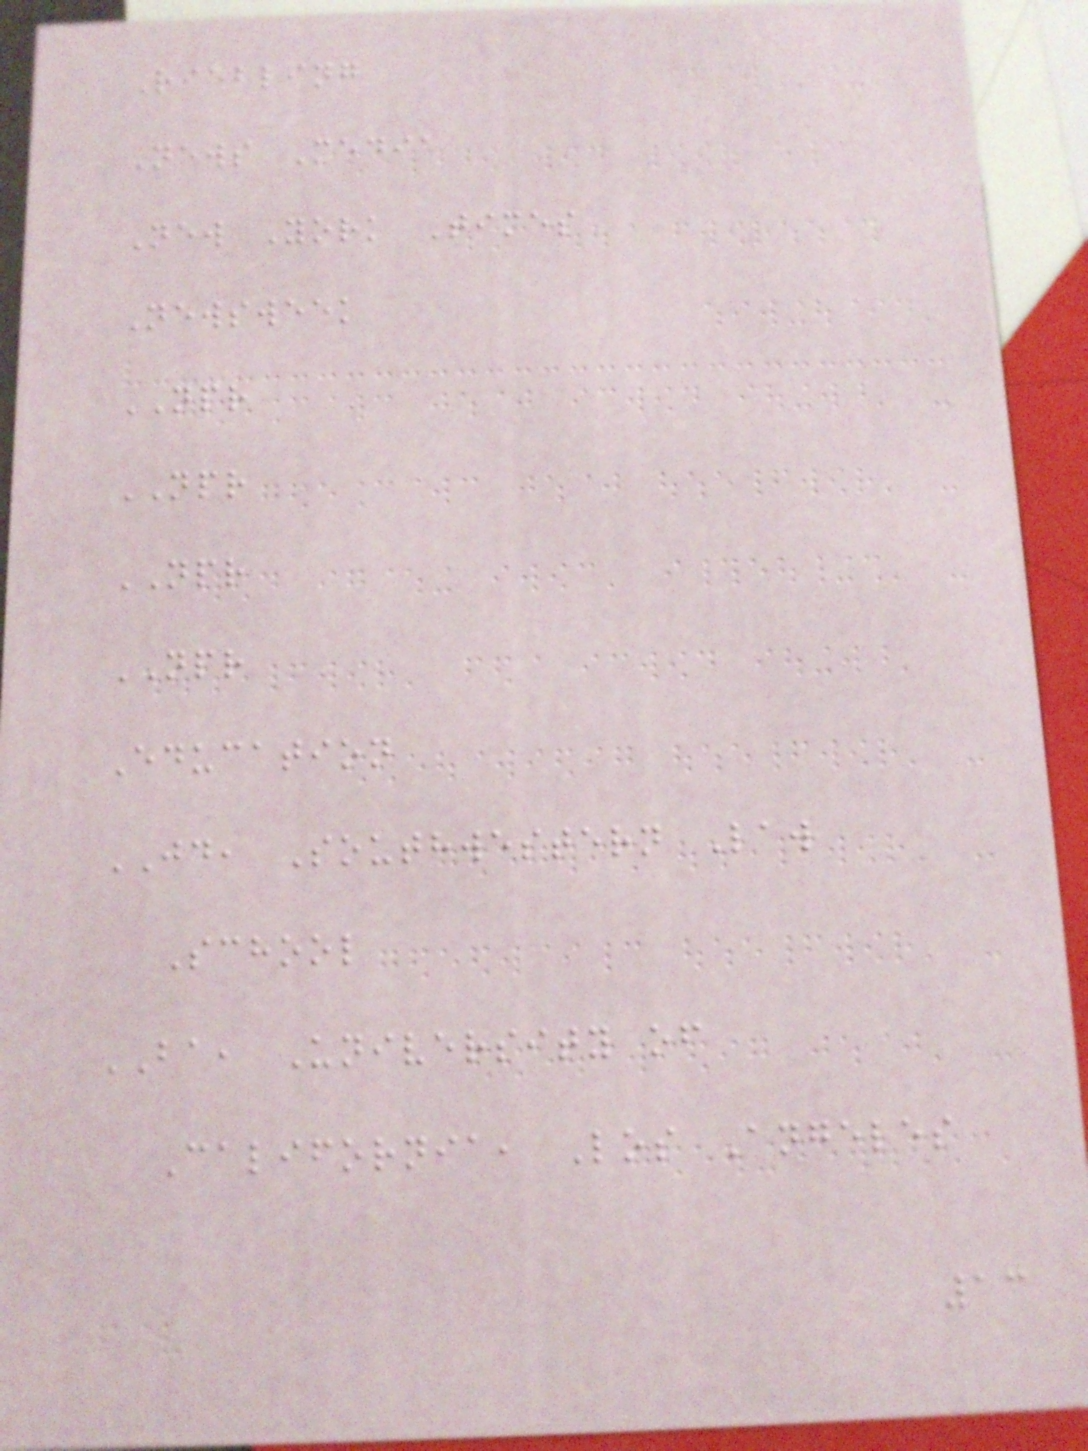Riebling
News Media
New York Times
Newsweek
NPR
NPR
NPR
NPR
Education
JD, Southwestern Law
School
BA, University of
California, Los Angeles
13
